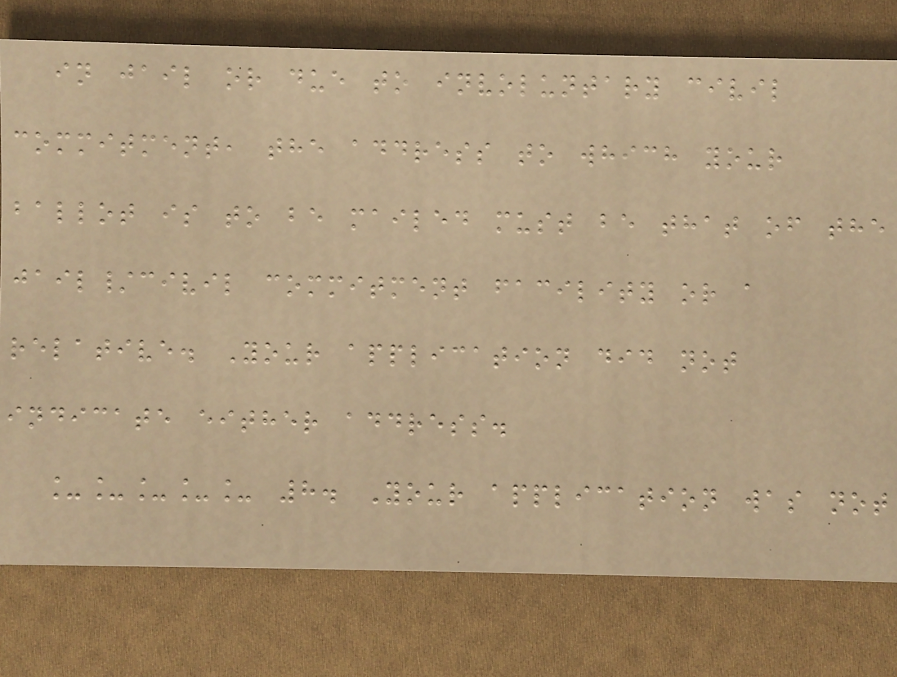in jail or due to involuntary civil
commitment, the address to which your
ballot is to be mailed must be that of the
jail/civil commitment facility or a
relative. Your application did not
indicate either address.
_____ 8. Your application was not
